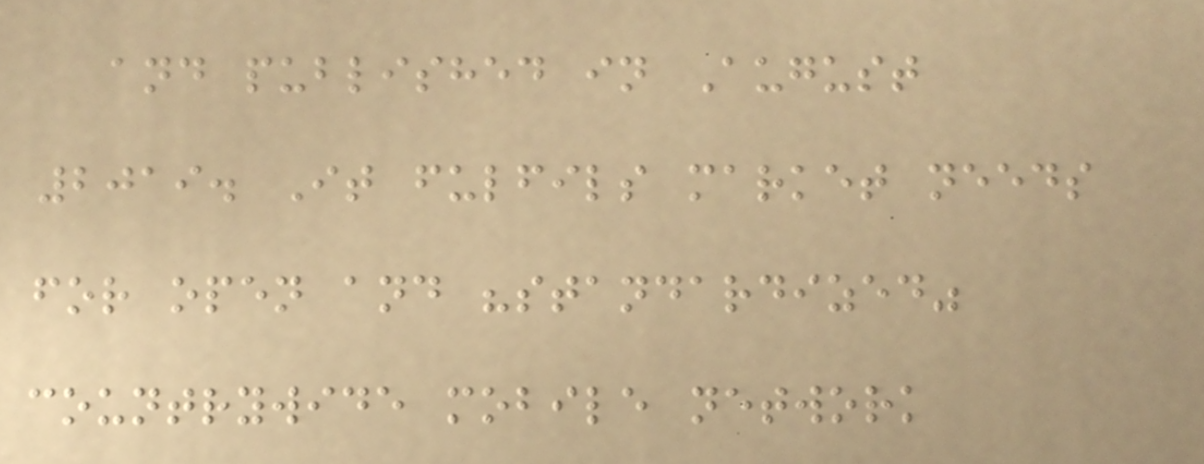and published in August
2019. It fulfils market needs
for open and "standardized"
countrywide mobile network
